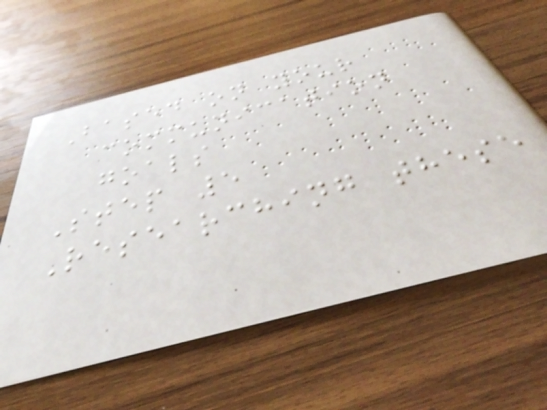Based on your
communication
goals
Step 5
Researching these
